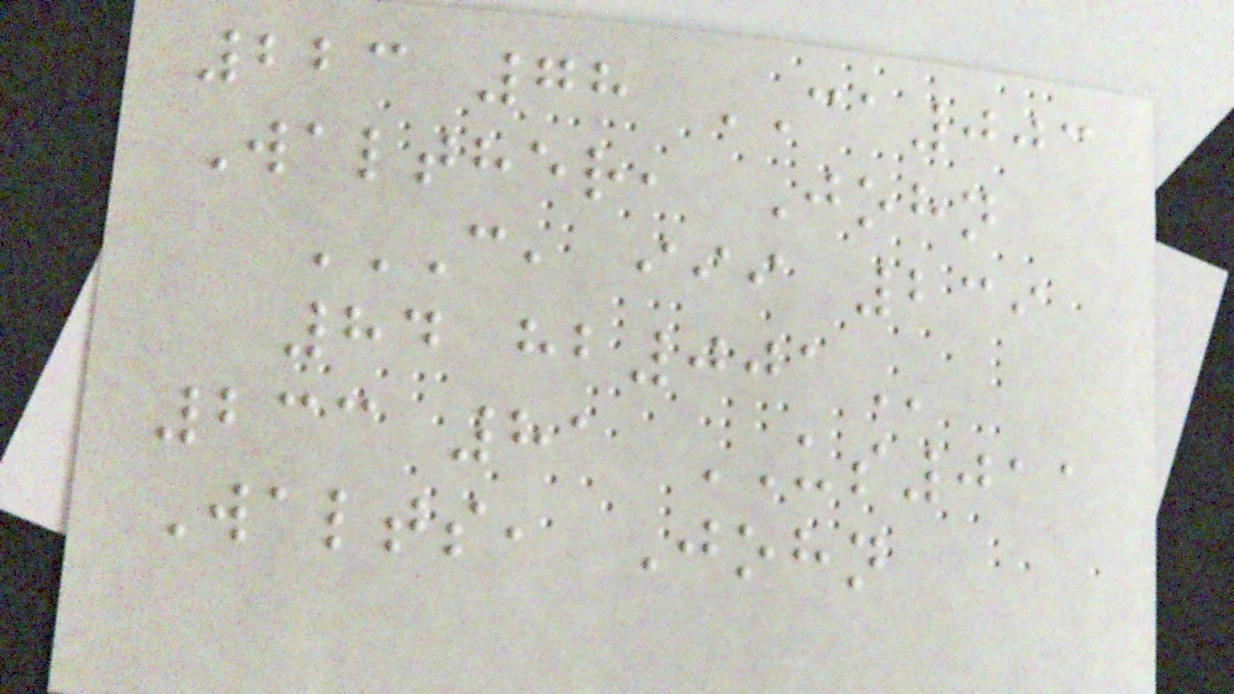223 78 CA003
Walther, John
C, III 239
84 HB001
233 81 US011
Walts, John
